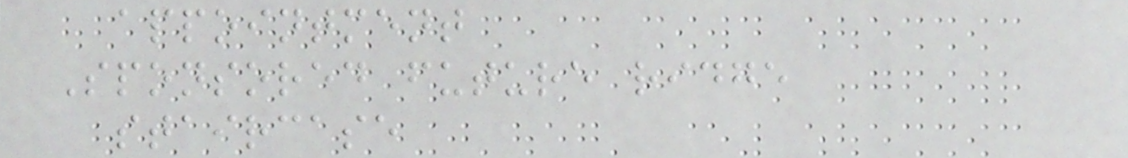appointment
Sponsored future ridge
staircase
